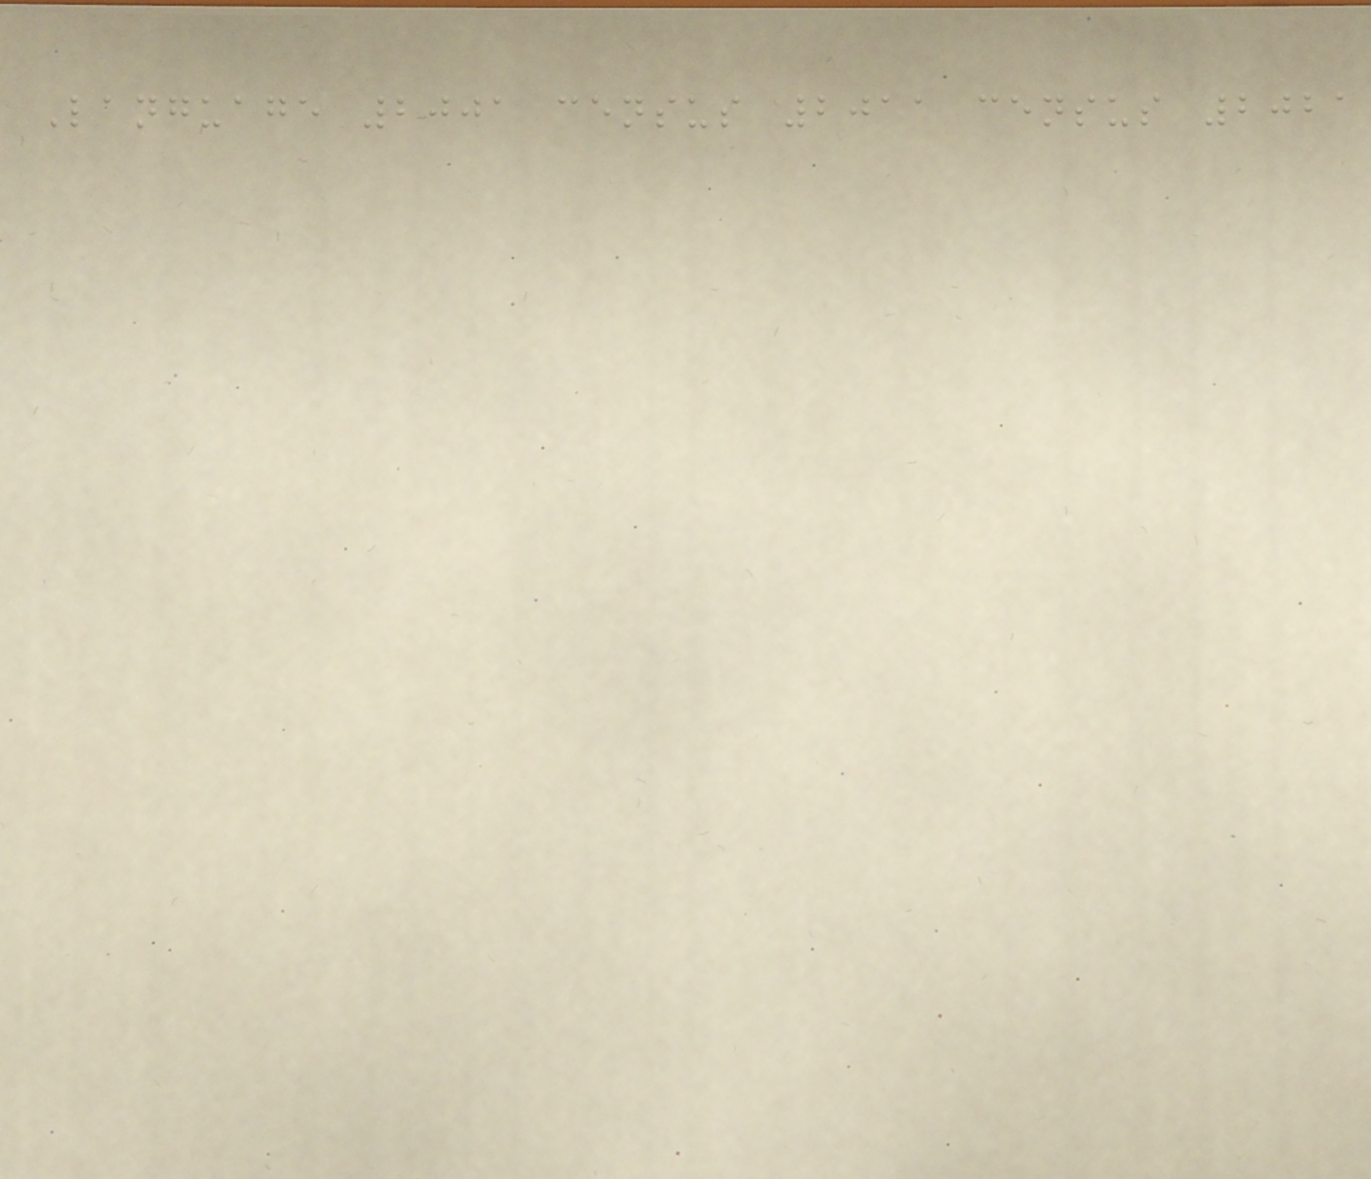Language 2001 census 2011 census 2021
